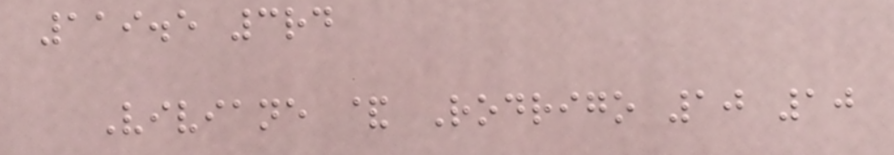119.5 3rd
Viviane & Rodrigo 10 10
